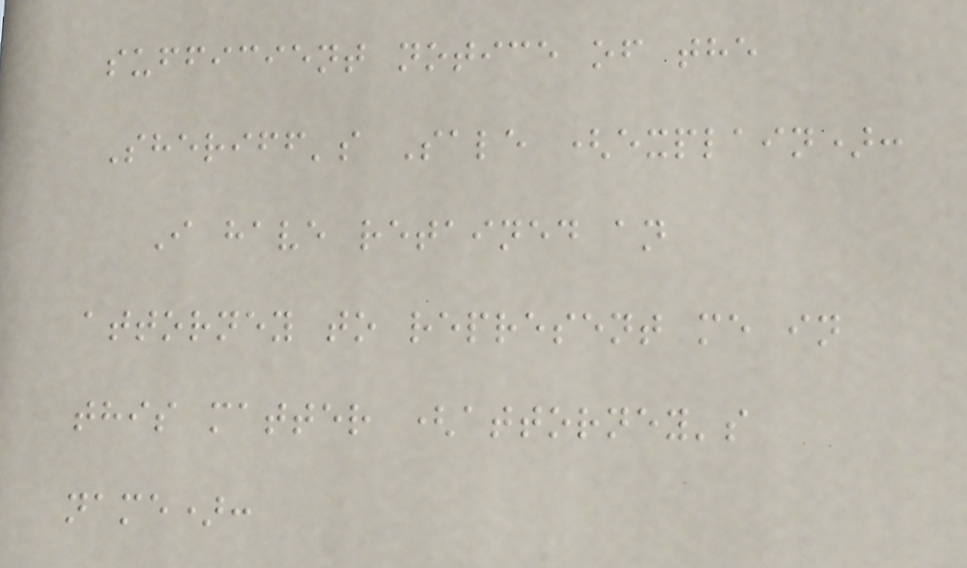sufficient notice of the
Sheriff's Sale (explain):
I have retained an
attorney to represent me in
this matter (attorney's
name):
